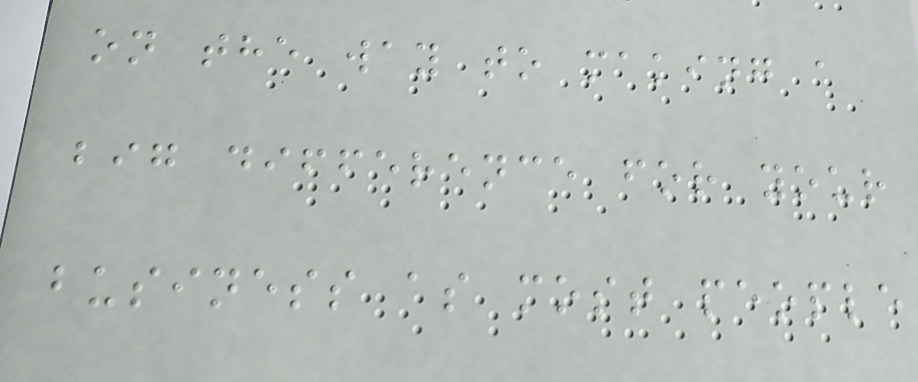on the way to making a
big difference for your
business as most people
